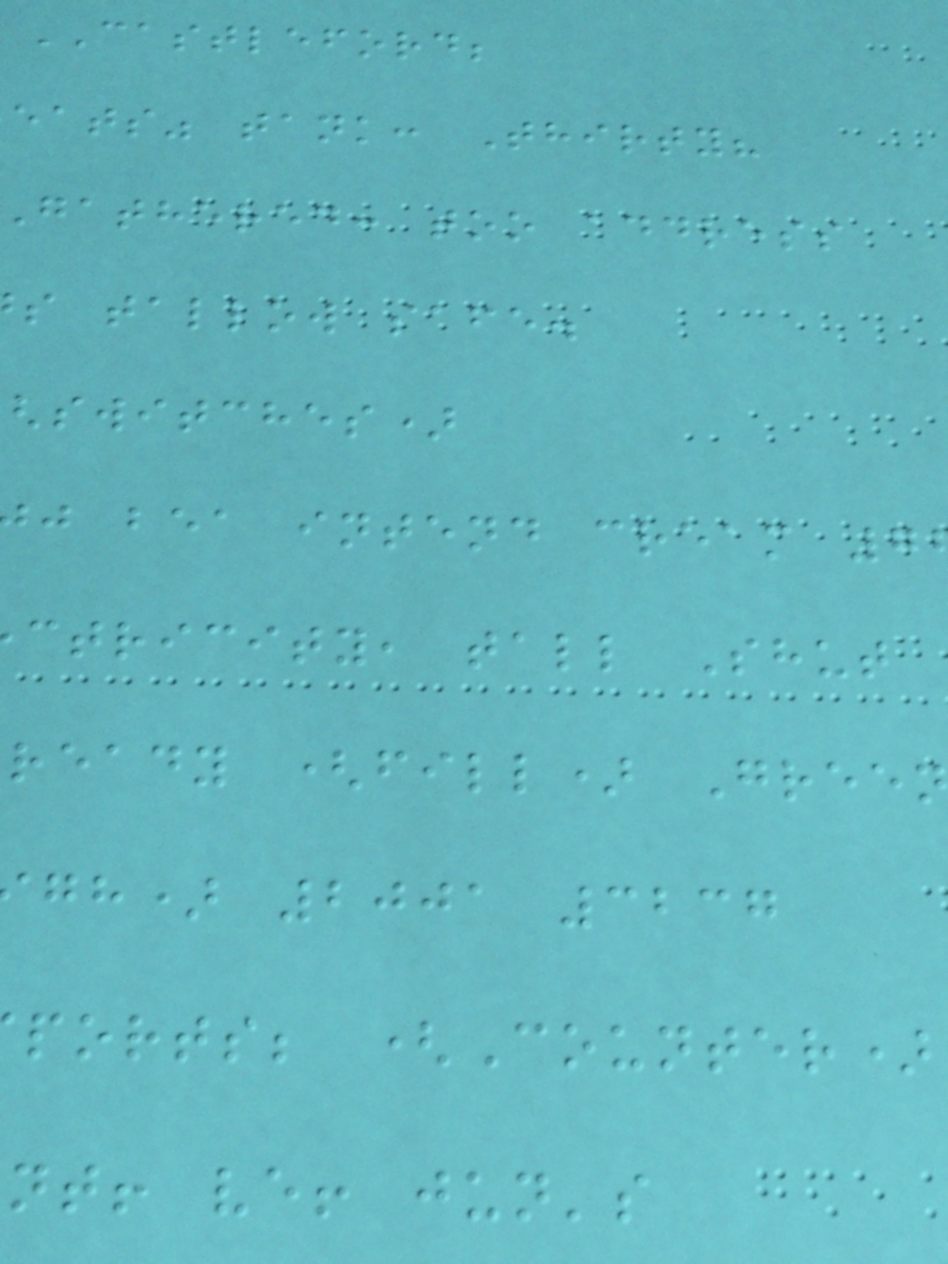CASTLEFORD;
eats" tank: Thirty?
gathered: too address
s tallow safe.
switches)
j bea intend cream 7
ctricity, tall Shut
ready (fill) Gree
gh) 2001 3237
ports; (Counter)
nt! ve! jun's
